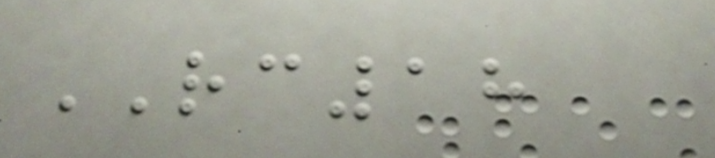RC18
